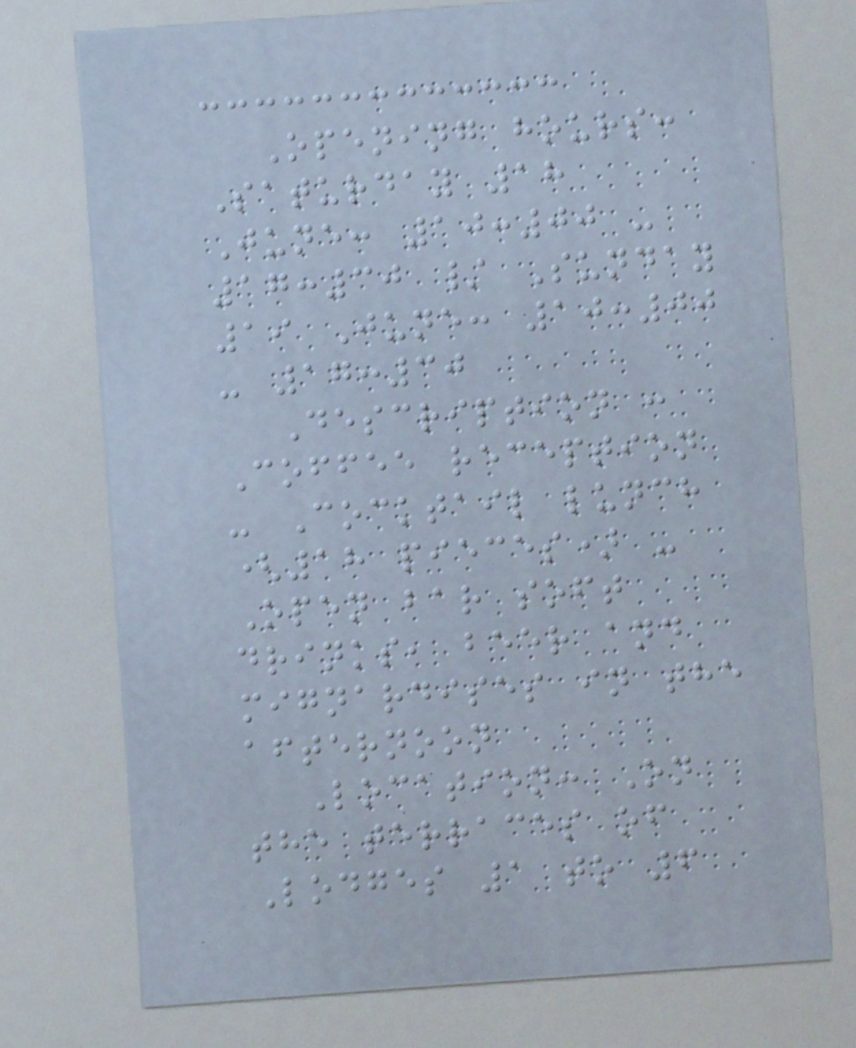Opening hours:
Saturday 18
June: 10:00 -
17:30 / Sunday
19 June: 10:00
- 17:30
Description :
Coffee reception
- Cocktail lunch
(18 pieces) -
Open bar soft
drinks, beer and
mignardises in the
afternoon
Location: On
the terraces of
Lodges 1 to 6
